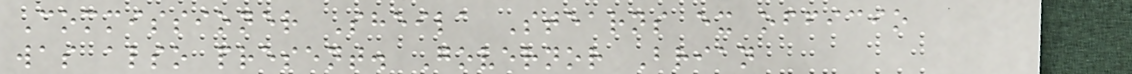Commissioner Sheila Stearns ex officio
was also present. Governor Brian
